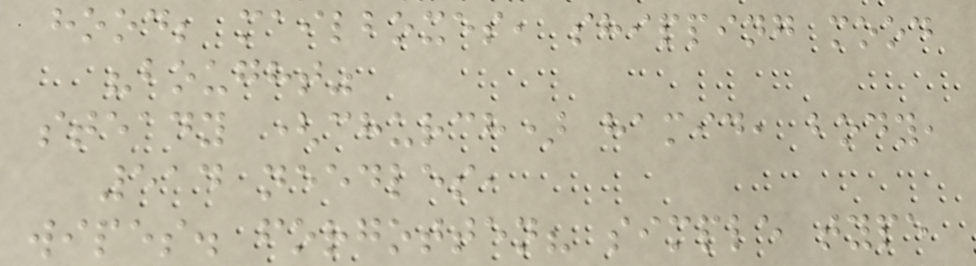hood; mailboxes, shipping mood
"bought"
steady (church) hamid, body,
514 needles,
wipes. forgotten? simple type
